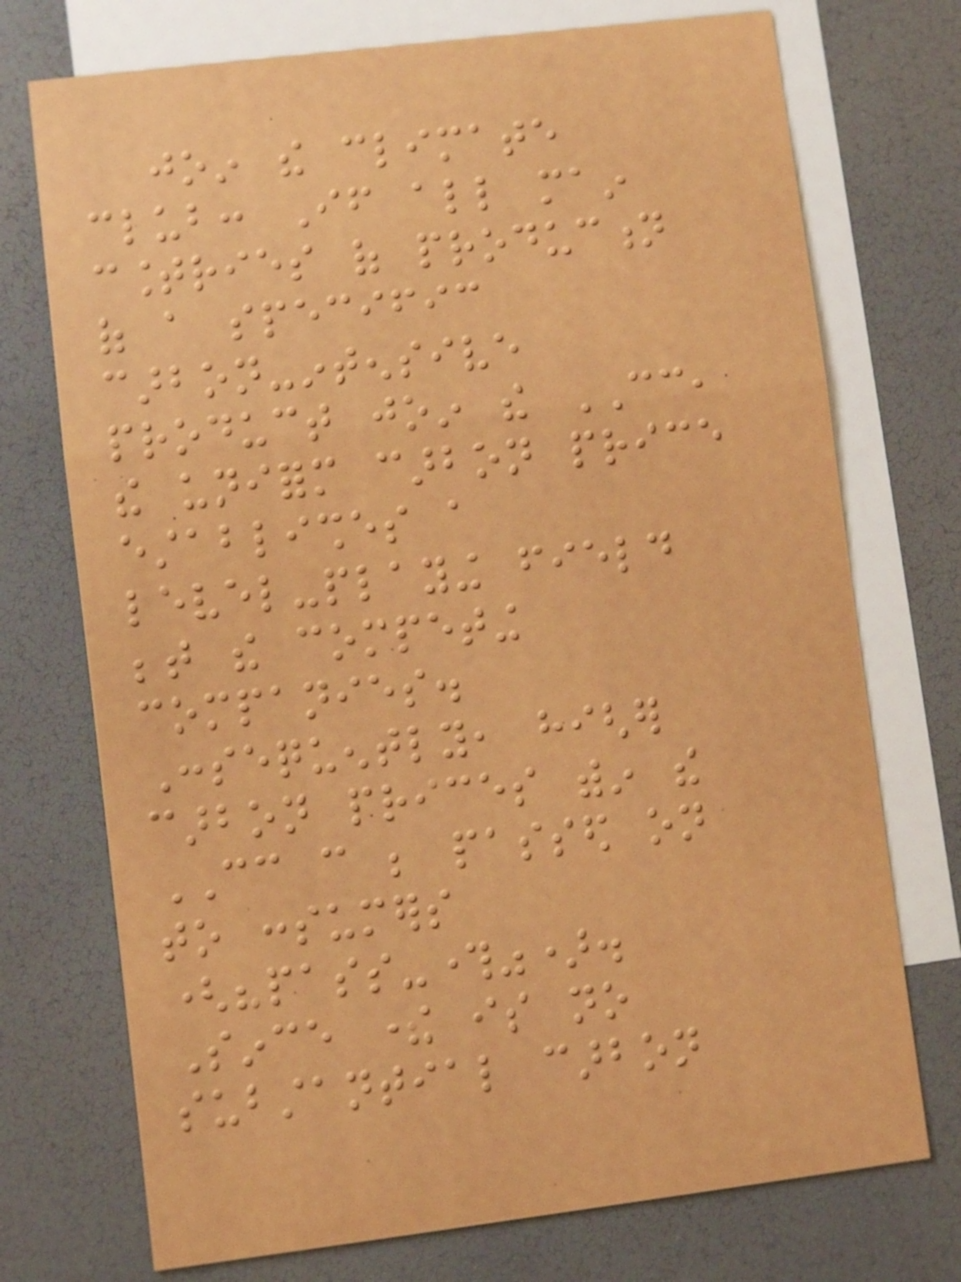join the climate
club: If all main
countries of production
of a specific
carbon-intensive
product join the CC,
the uniform carbon price
establishes a
level-playing field
between the competing
companies.
Consequently, higher
carbon prices within the
CC can be passed on
to consumers
("pass-through").
Since there is no
substantial carbon
